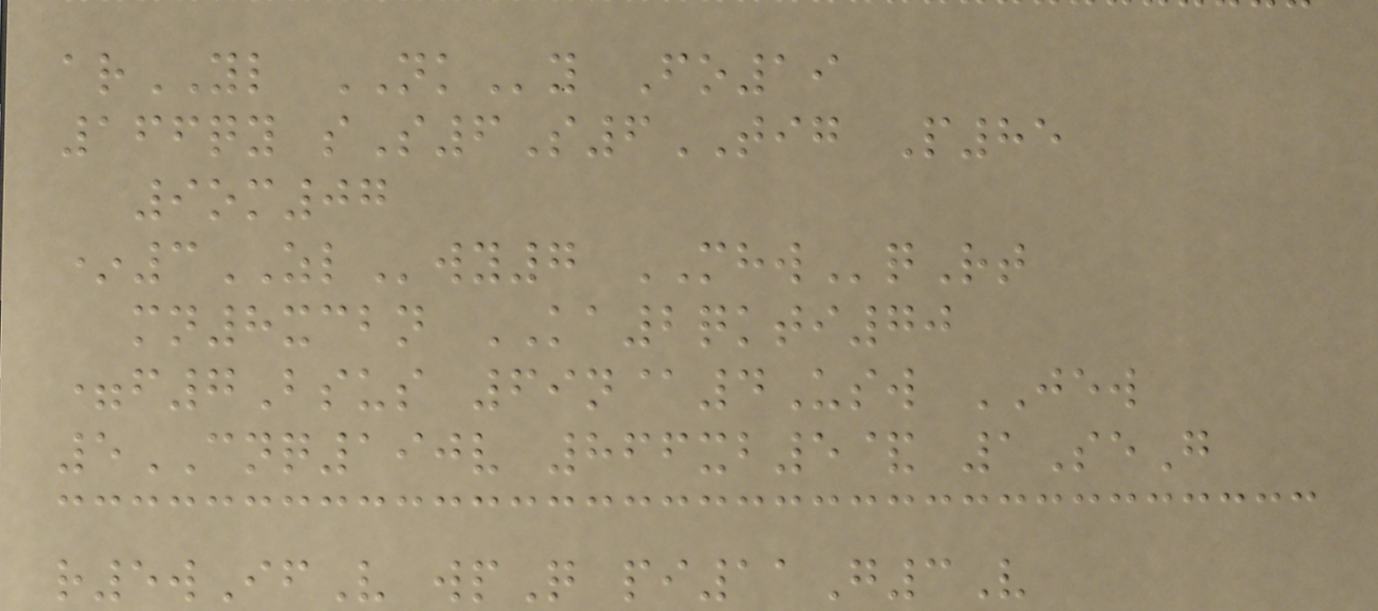arYL NKy Fo19
166qy sS6S6TIG P85
9om07
*3ZLwy7 MHWqRt
mn8xcbn KA2qkti70
=f7Bsus 69n@4Usw JEW
5CNQ190v 866xb5& 1SeG
r5wIfV wpQ pi11G3V
